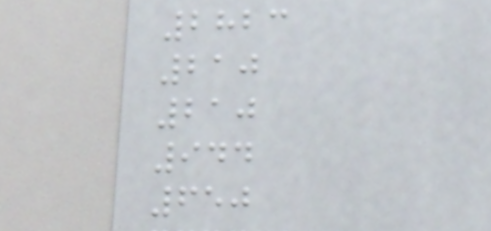2823
210
210
944
650
